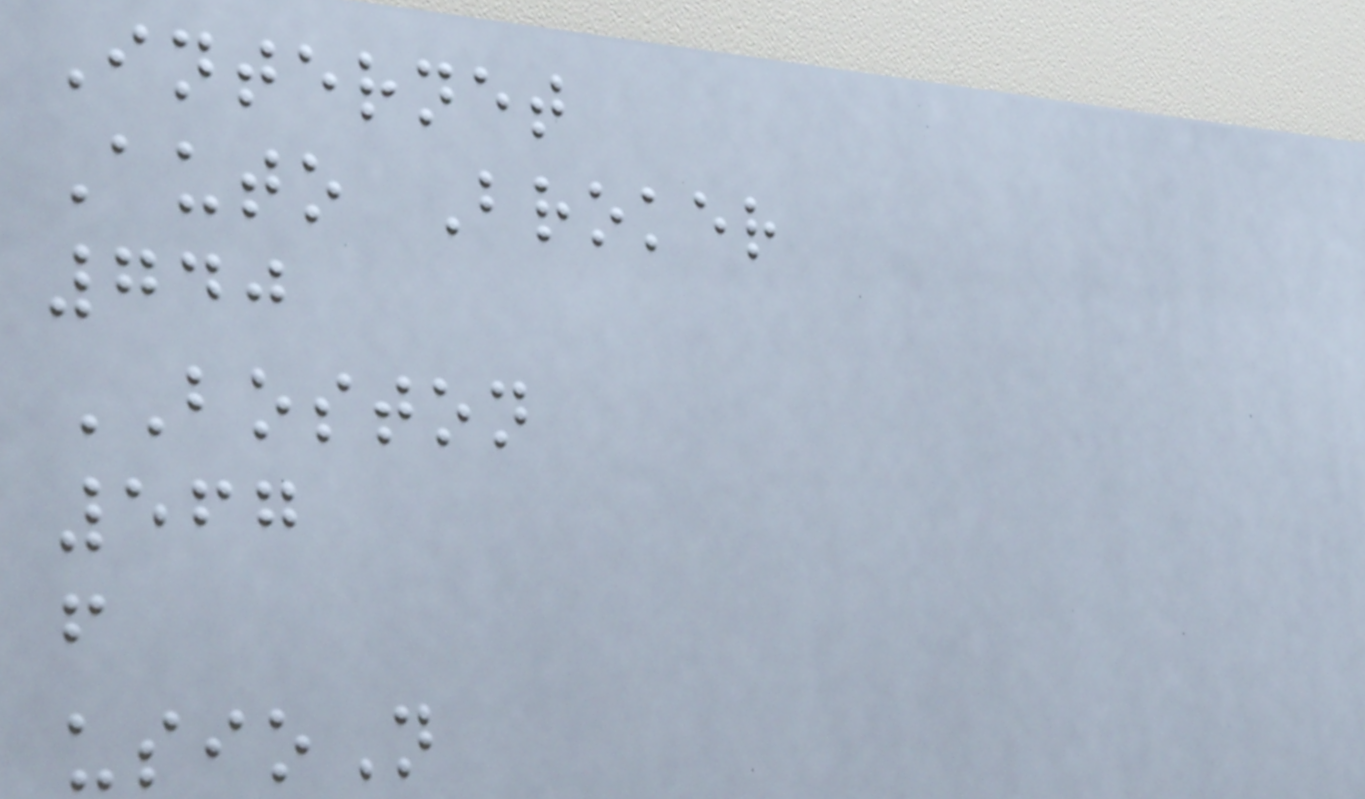Internet
Auto Broker
740
BOSTON
567
f
usioN
